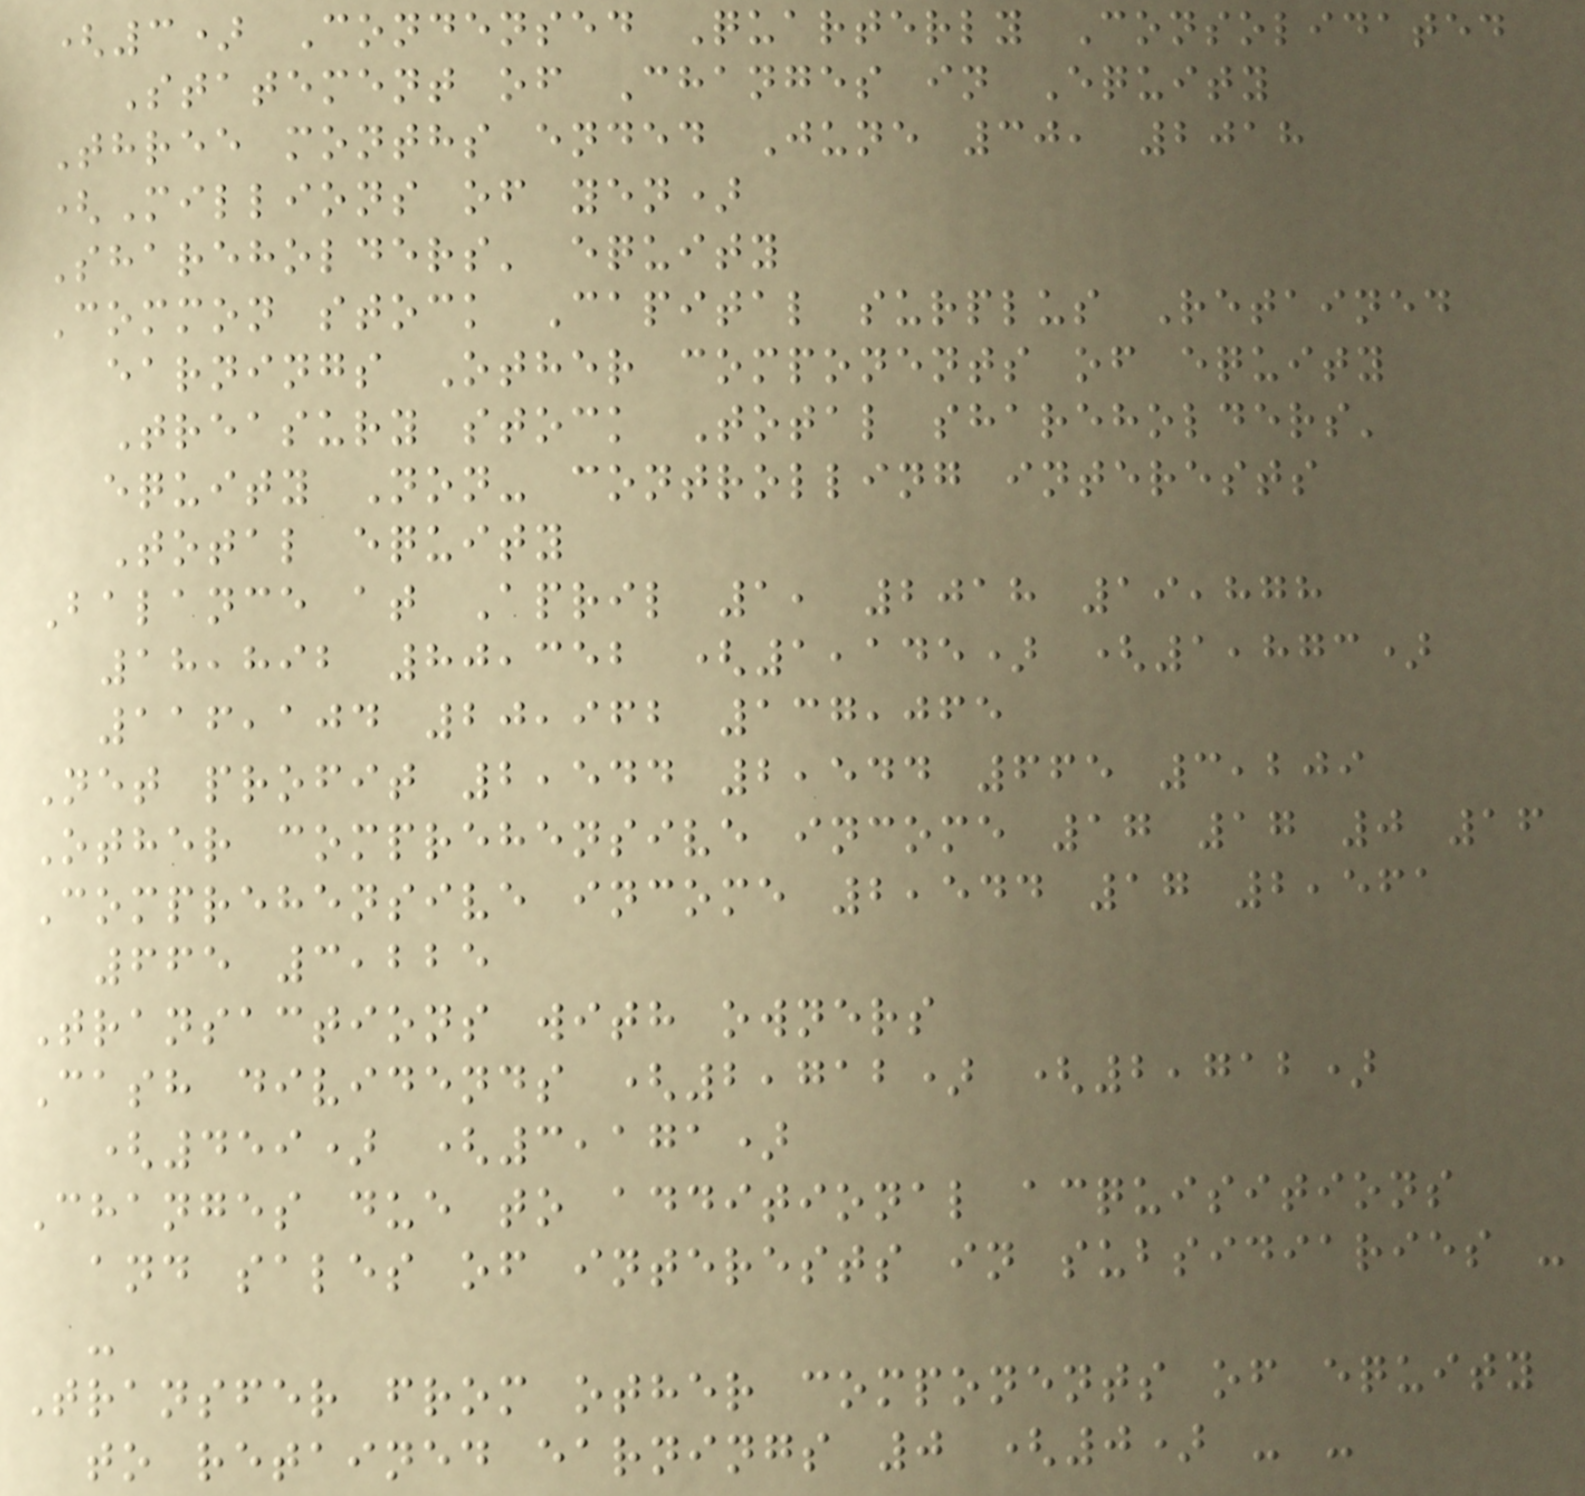(3) Condensed Quarterly Consolidated
Statement of Changes in Equity
Three months ended June 30, 2018
(Millions of yen)
Shareholders' equity
Common stock Capital surplus Retained
earnings Other components of equity
Treasury stock Total shareholders'
equity Non- controlling interests
Total equity
Balance at April 1, 2018 19,878
18,892 80,352 (1,145) (1,873)
116,104 20,962 137,065
Net profit 2,544 2,544 665 3,209
Other comprehensive income 17 17 0 16
Comprehensive income 2,544 17 2,561
665 3,225
Transactions with owners
Cash dividends (2,712) (2,712)
(459) (3,171)
Changes due to additional acquisitions
and sales of interests in subsidiaries -
-
Transfer from other components of equity
to retained earnings 0 (0) - -
